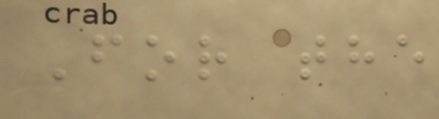For the
